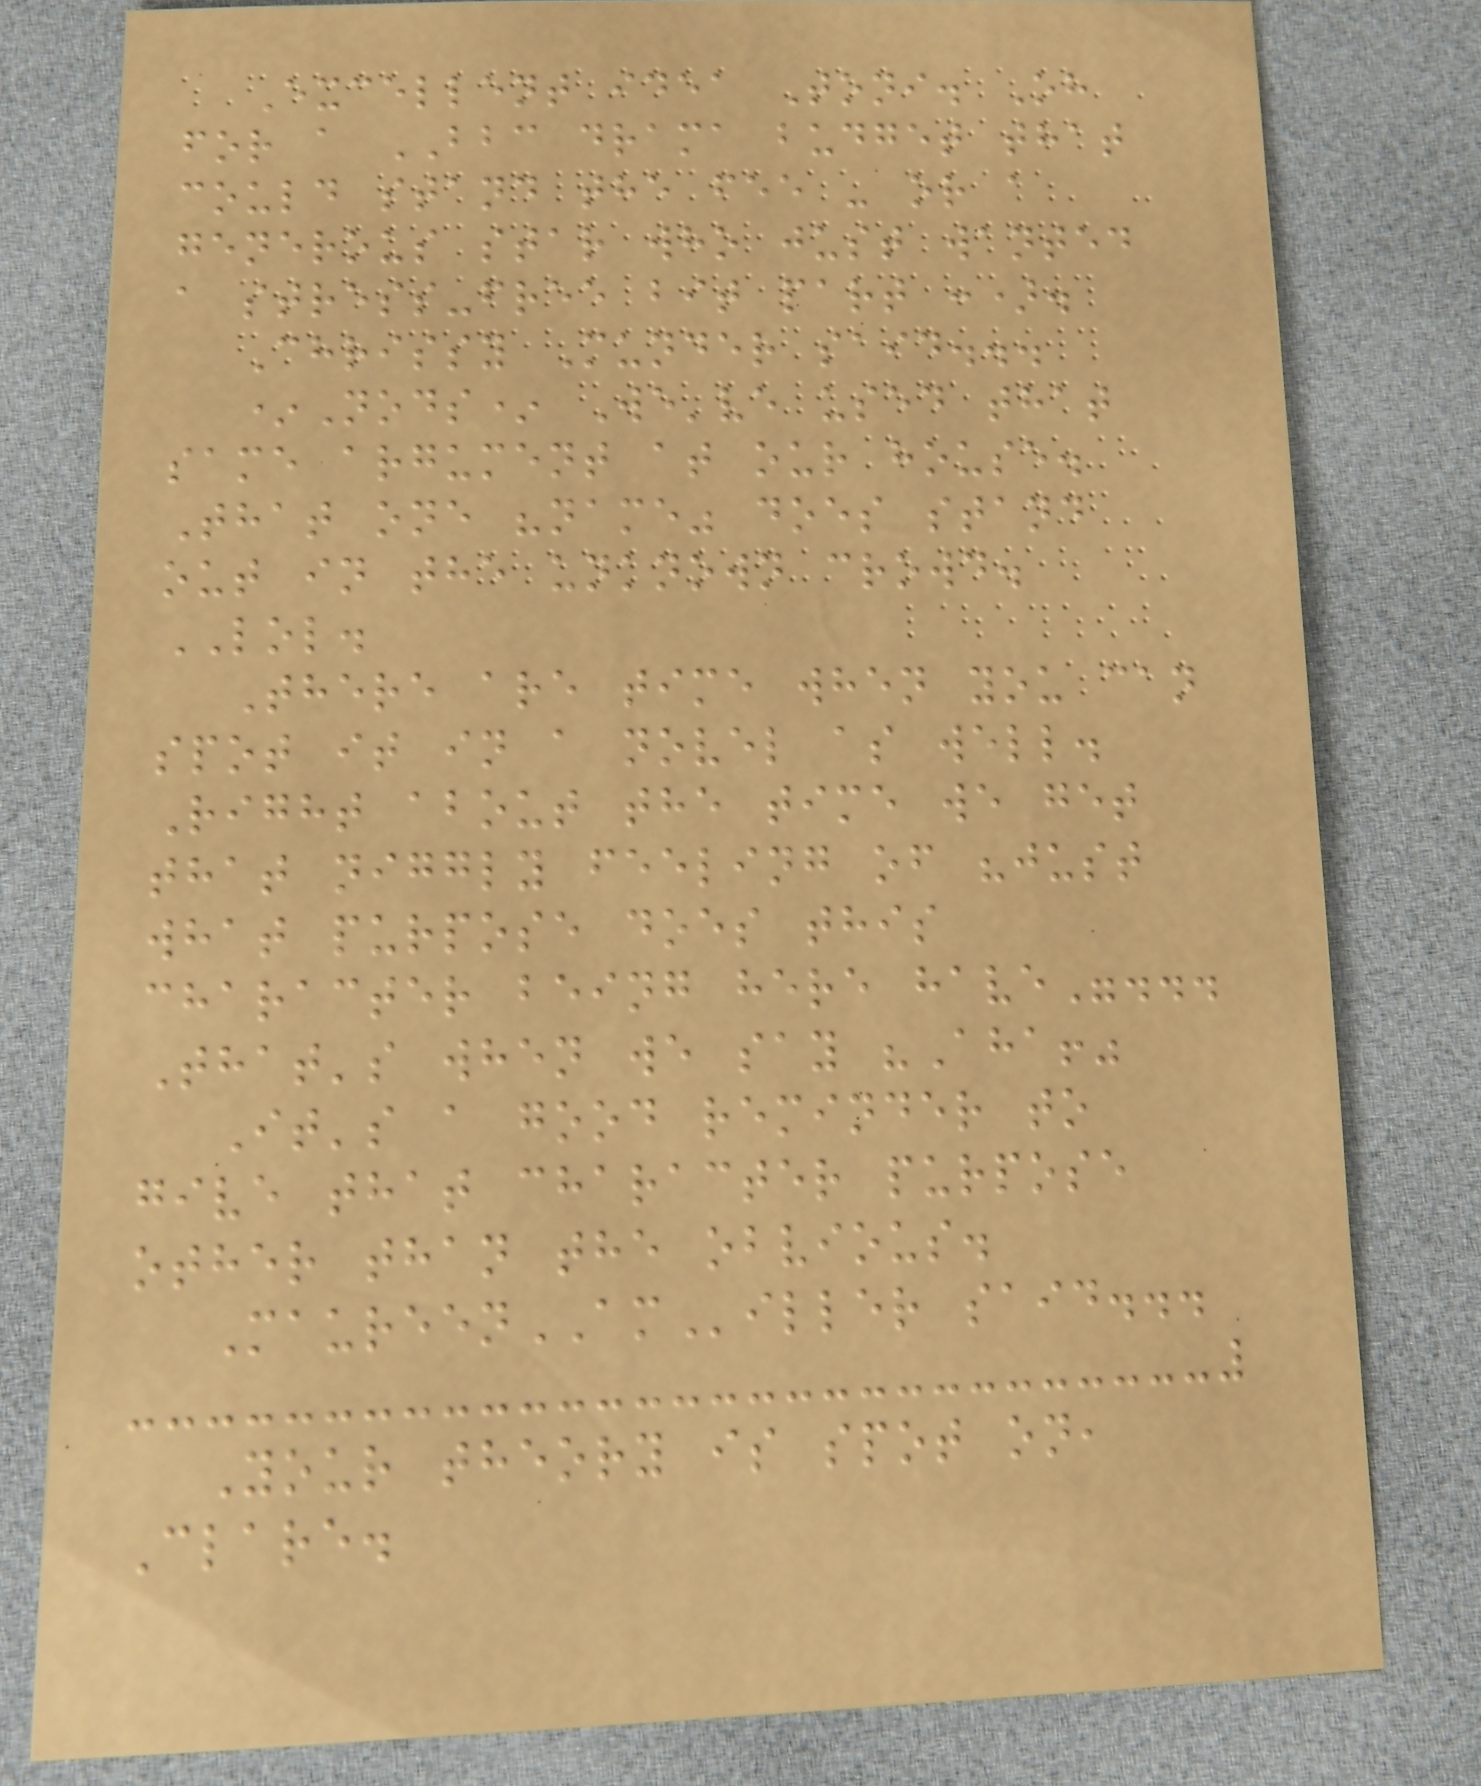Excellent idea Toni. Oh
for a BBC drama budget that
could stand the fee - or a
generous star who just wanted
a stress-free bit part :).
Chrissy Munder said...
*Nods* We've used that
same argument at our house.
That one "name" does stand
out in the unknown crowd.
LOL.
There are time when you can
spot it in a novel as well.
Right about the time we get
that niggly feeling of "just
what purpose does this
character being here have"...
That's when we say "Aha!"
It's a good reminder to
give that character purpose
other than the obvious.
MaureenAMiller said...
Your theory is spot on,
Clare.
